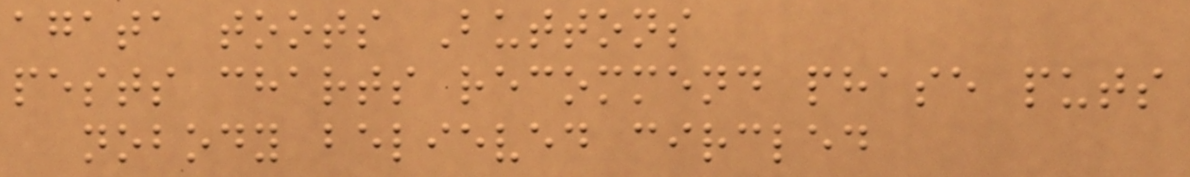agata toots Buttons
pests charts recommend phase puts
nobody believed circled
